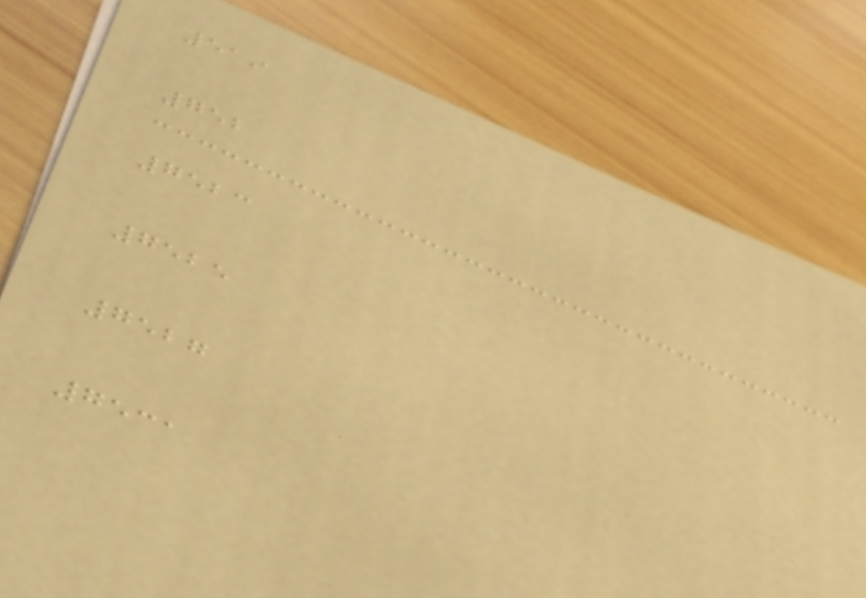519
752
7523
7525
7527
7531
